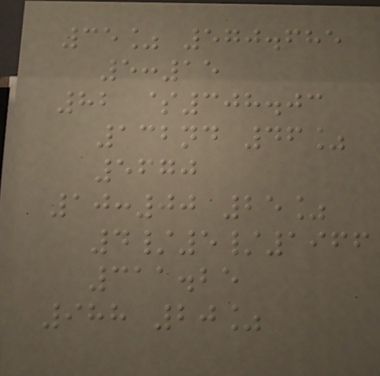35% 570.685
5:15
82 $308.03
132nd 46%
5670
10:00 25%
4/5/1966
311.25
988 20%
